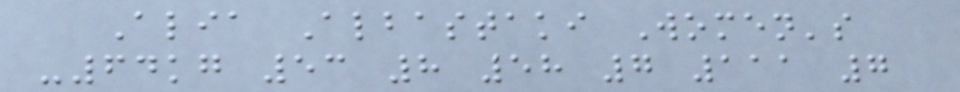Alia Albastaki Women's
-64kg 53 8 58 7 111 7
